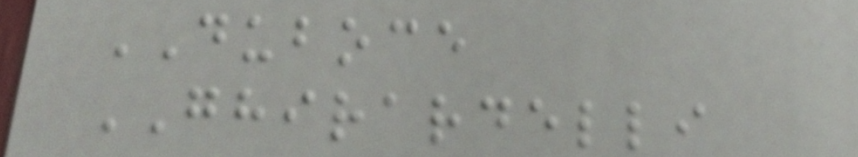DUBOCE
GHIRARDELLI
